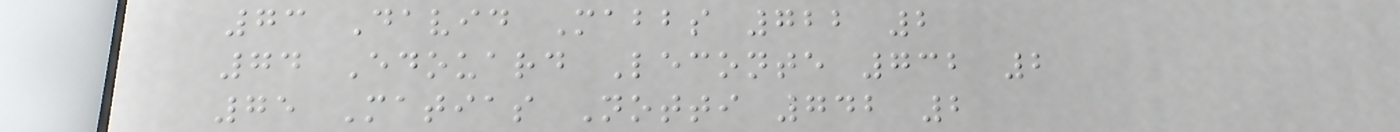73 David Mabbs 722 2
74 Edouard Leconte 732 2
75 Matias Notti 742 2
